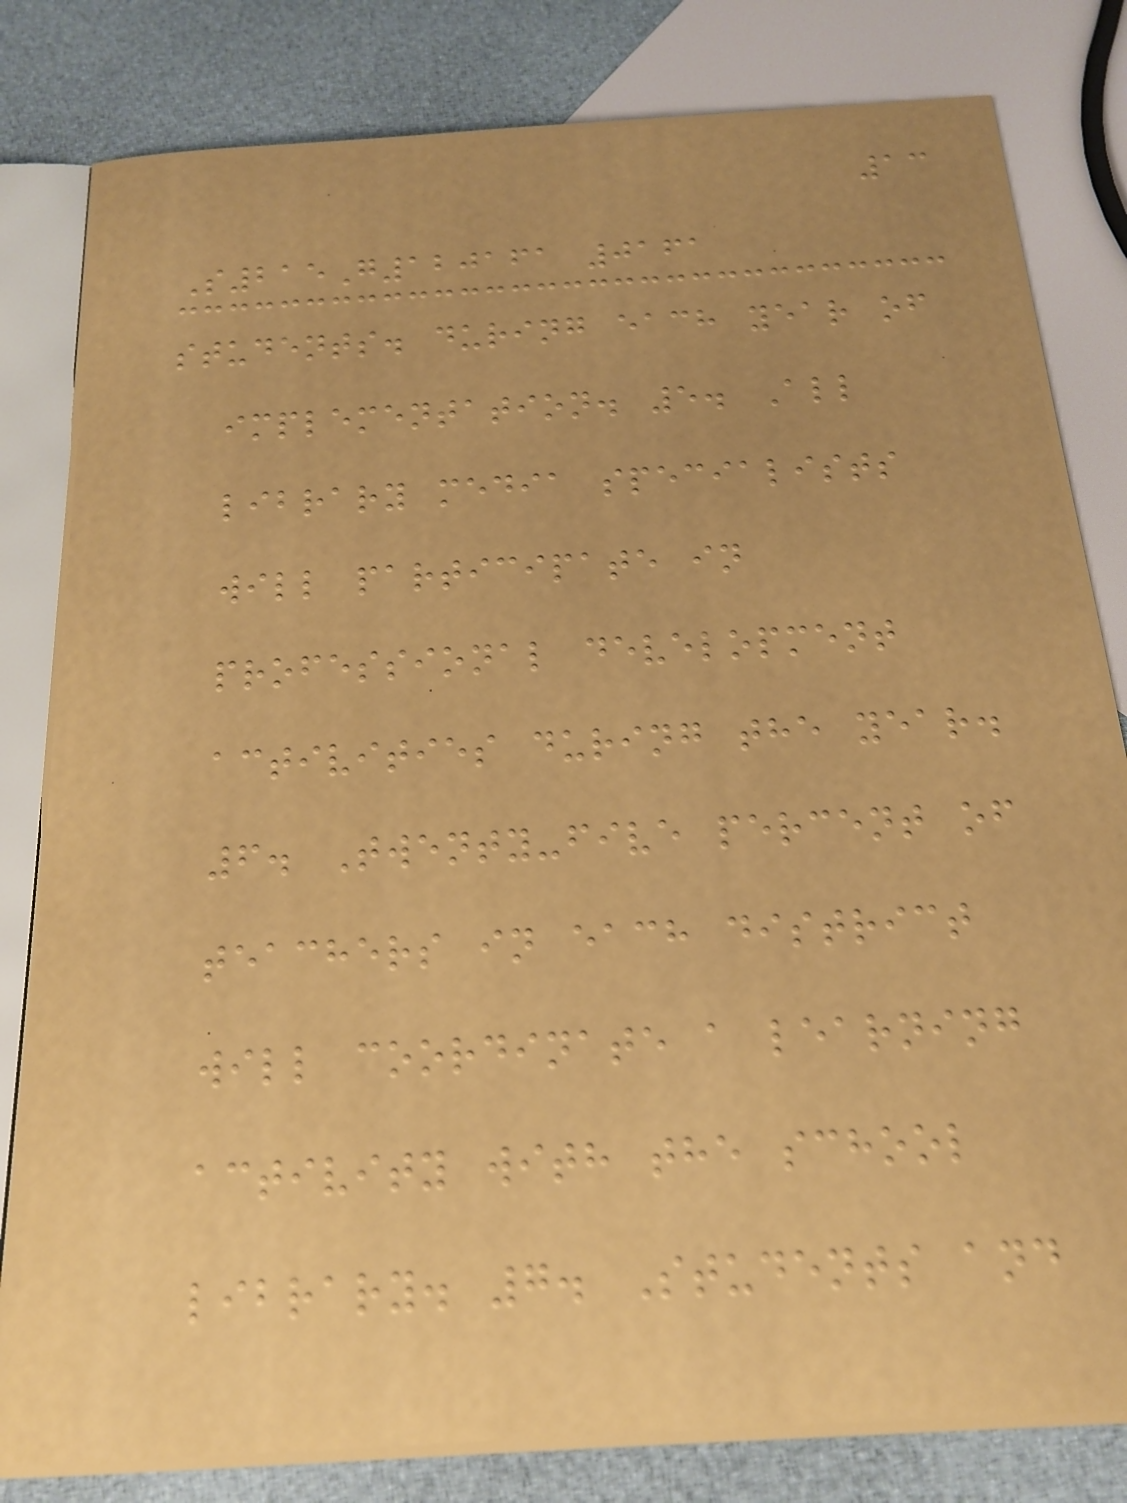13
S215G120161 0161
students. during each year of
implementation. 5. All
library media specialists
will participate in
professional development
activities during the year.
6. Twenty-five percent of
teachers in each district
will coordinate a learning
activity with the school
library. 7. Students and
